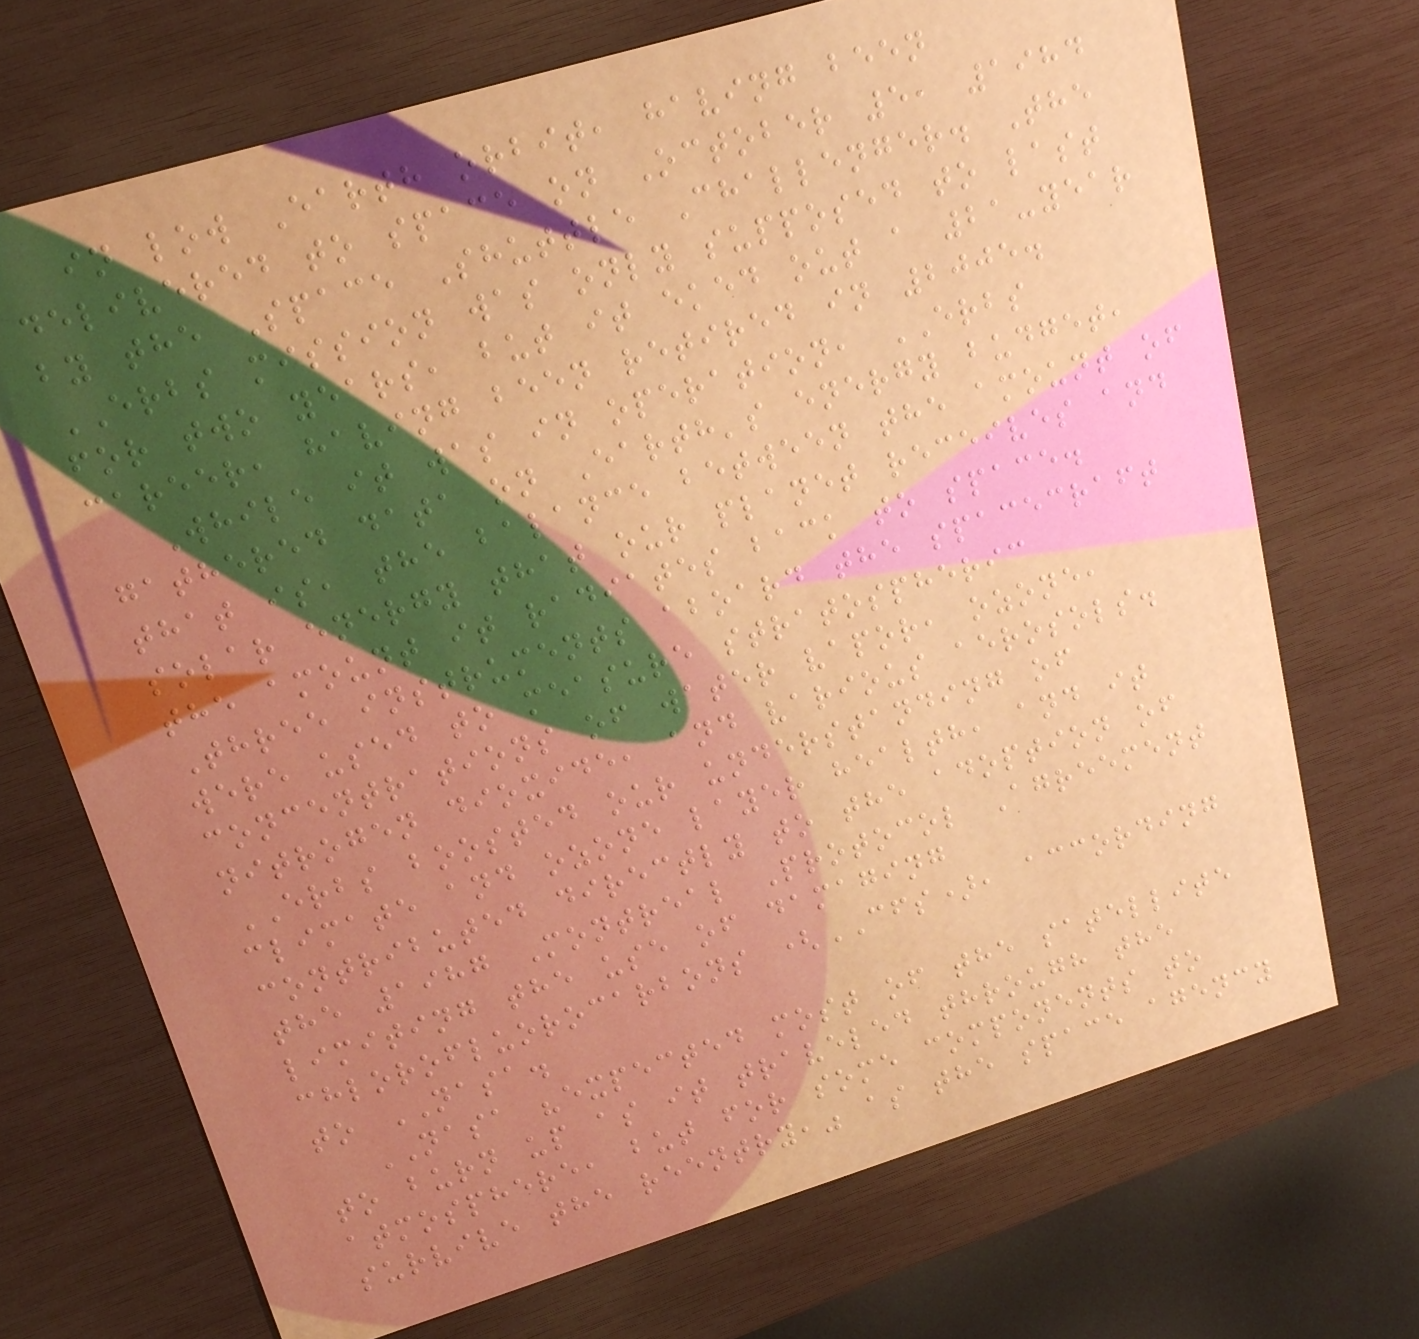in low Earth orbit, having been
delivered to space on October 5, 1984
by the Space Shuttle Challenger. The
ERBS mission was only supposed to last
for two years, but it eked out a 21-year
career, having been retired in 2005.
While it was in operation, ERBS
gathered data on Earth's energy budget,
that is, the balance between the amount of
solar energy that our planet receives and
the amount it radiates back to space.
Three instruments aboard the spacecraft
were used to measure stratospheric
concentrations of water vapor, ozone,
nitrogen dioxide, and various aerosols.
ERBS boosted our understanding of
climate and ozone layer health, and it
contributed directly to the adoption of
the 1987 Montreal Protocol Agreement
limiting the use of damaging
chlorofluorocarbons (CFS), according
to NASA.
NASA "expected most of the satellite
to burn up as it traveled through the
atmosphere, but for some components to
survive the reentry," as the space agency
